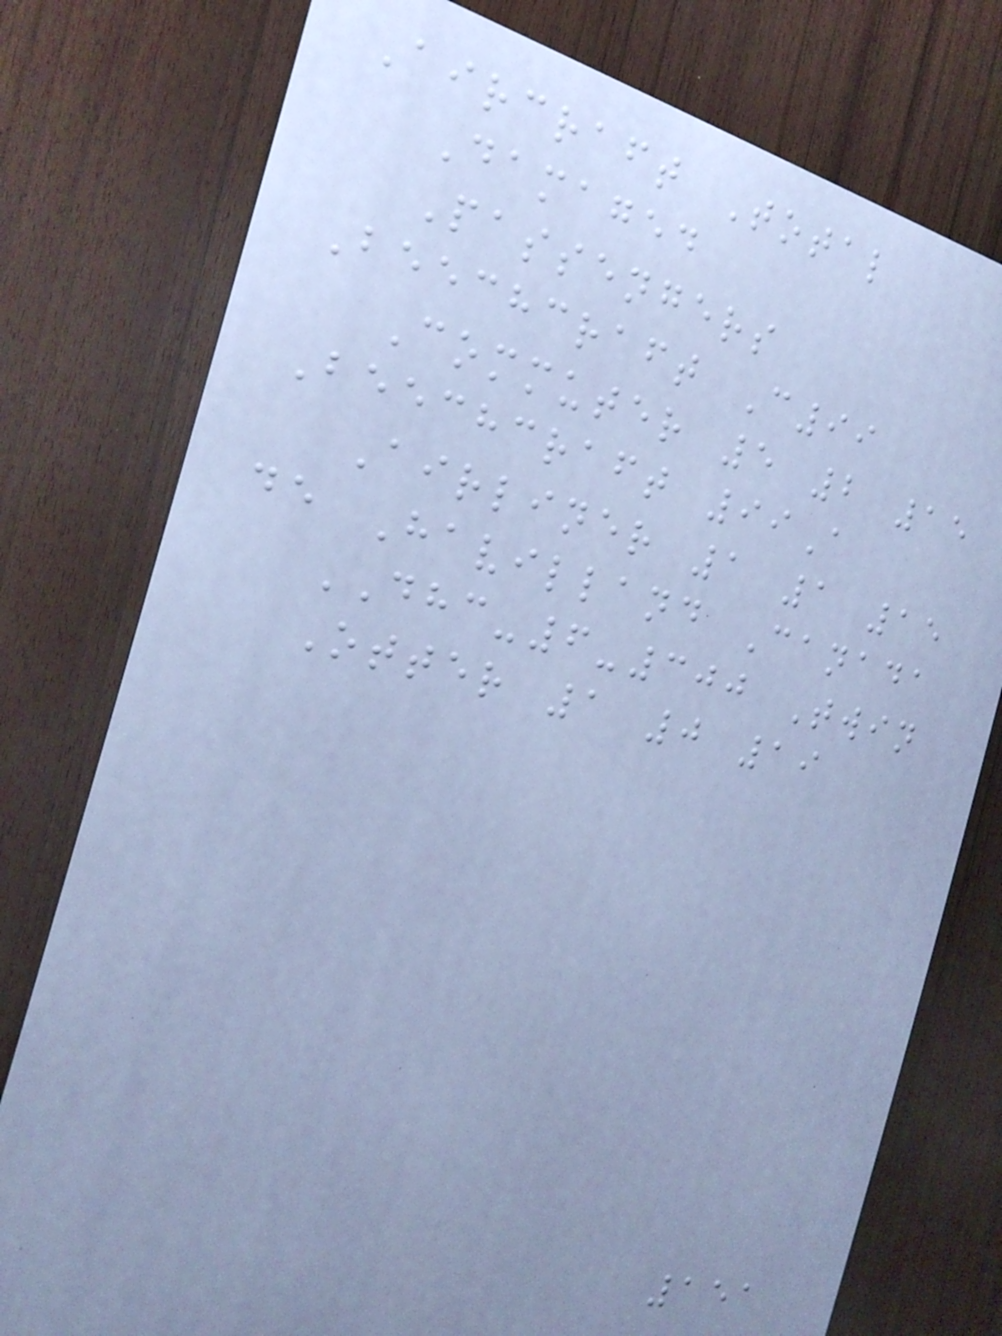Aircraft Total
Damaged
Passengers
Beechcraft C99
Commuter 5 2 15
Beechcraft 99A
Airliner 1 1 15
de Havilland Canada
DHC-6-300 Twin
Otter 1 0 19
151
